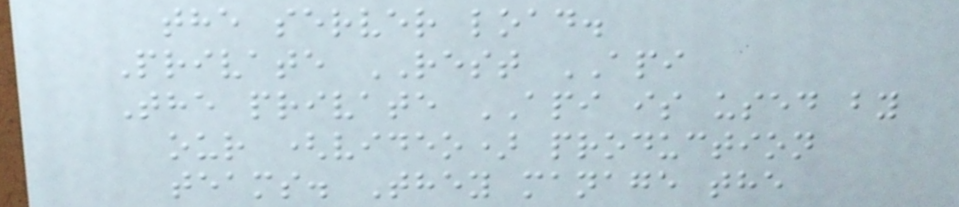the server load.
Private REST API
The private API is used by
our (video) production
teams. They manage the
